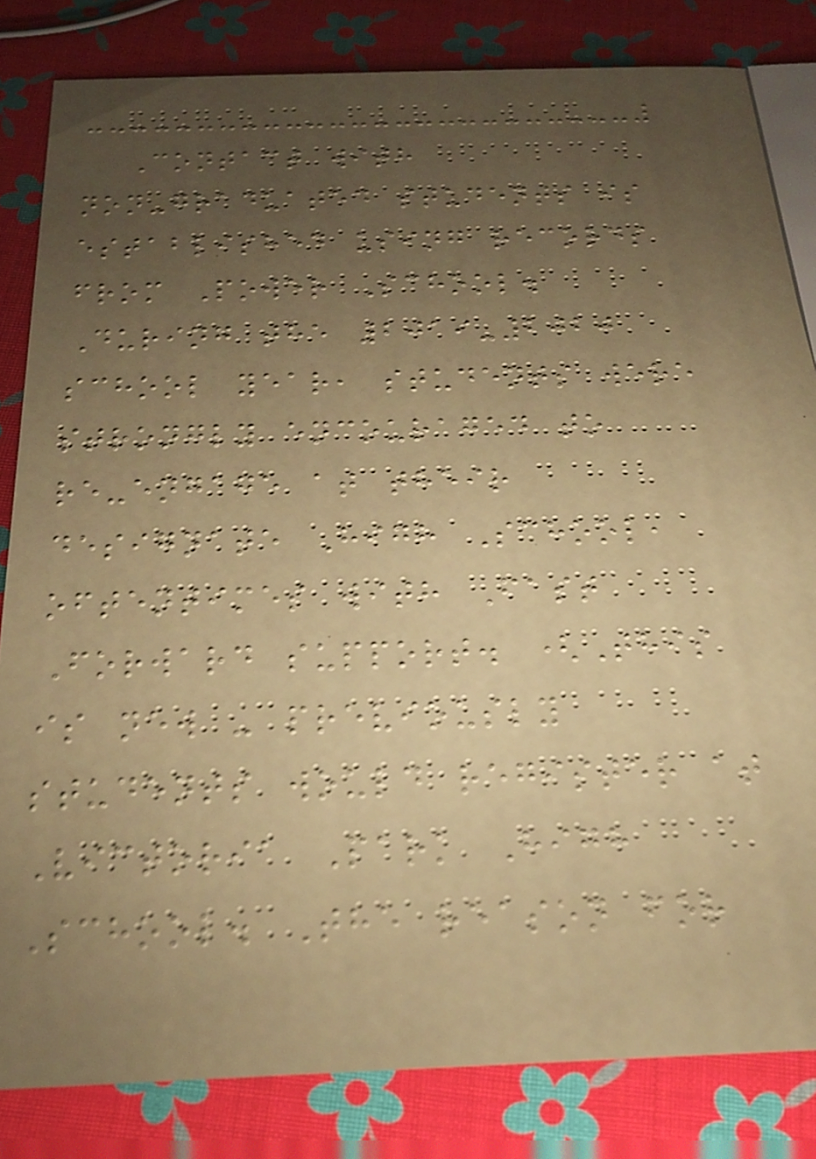Contact with
non-graduated students is
established using records
from Power School.
During the 2019-2020
school year, students were
strongly encouraged to
re-engage at their
designate High School,
oftentimes with Fast
Forward support. (This
is new - previously
students would register at
Victoria Park High
School. The reason for
